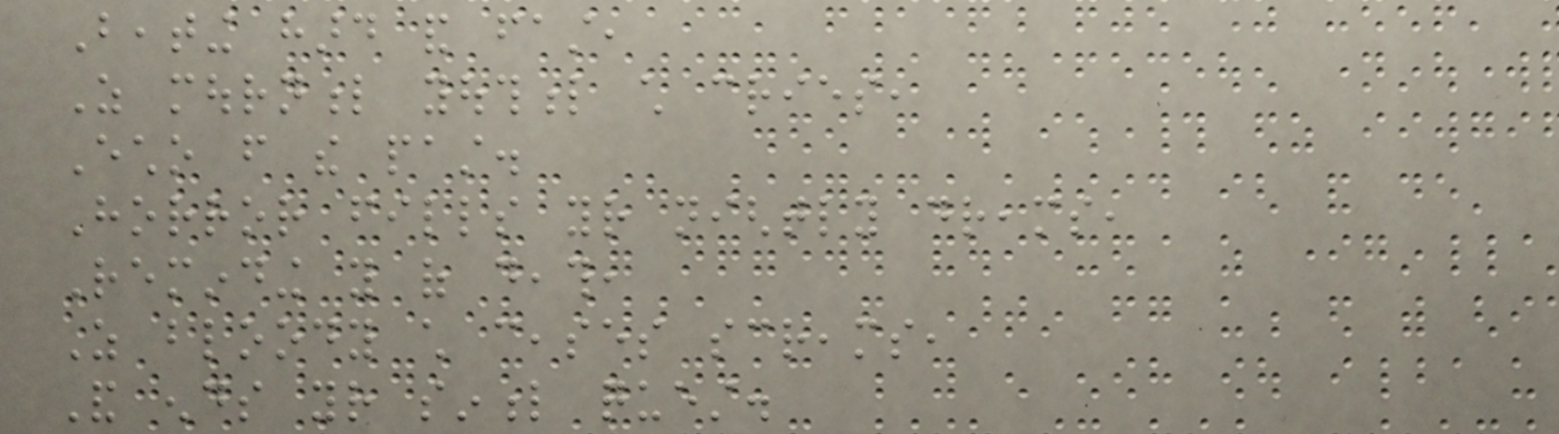Beating hard and fast,
As mournful youthful child cries,
Echo from the past.
Horror fills your nightly dreams,
Reminding you of death,
As bloody child ceases screams,
And ends your sinful quest.
